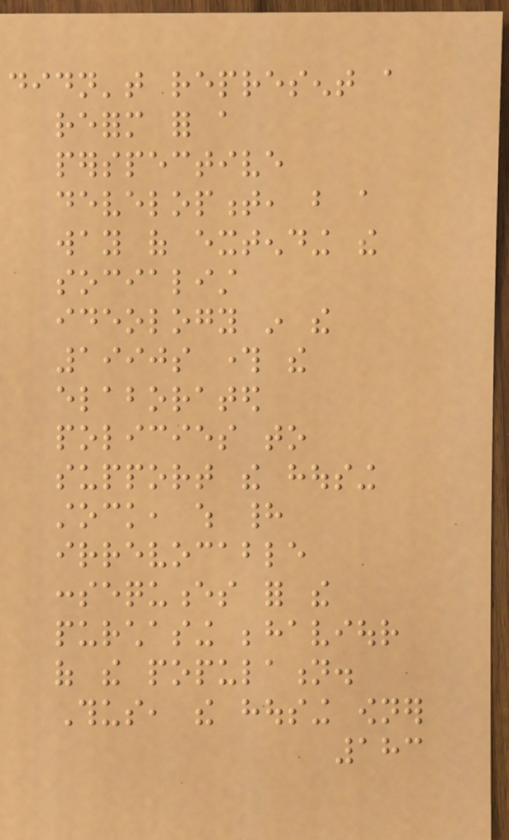didn't represent a
reform for a
perspective
development, but a
way of extending the
socialist
ideology in the
1990s through the
elaborated
policies to
support the housing
stock, which had
irrevocable
consequences for the
purchasing behaviour
of the population.
Thus, the housing owner
183
